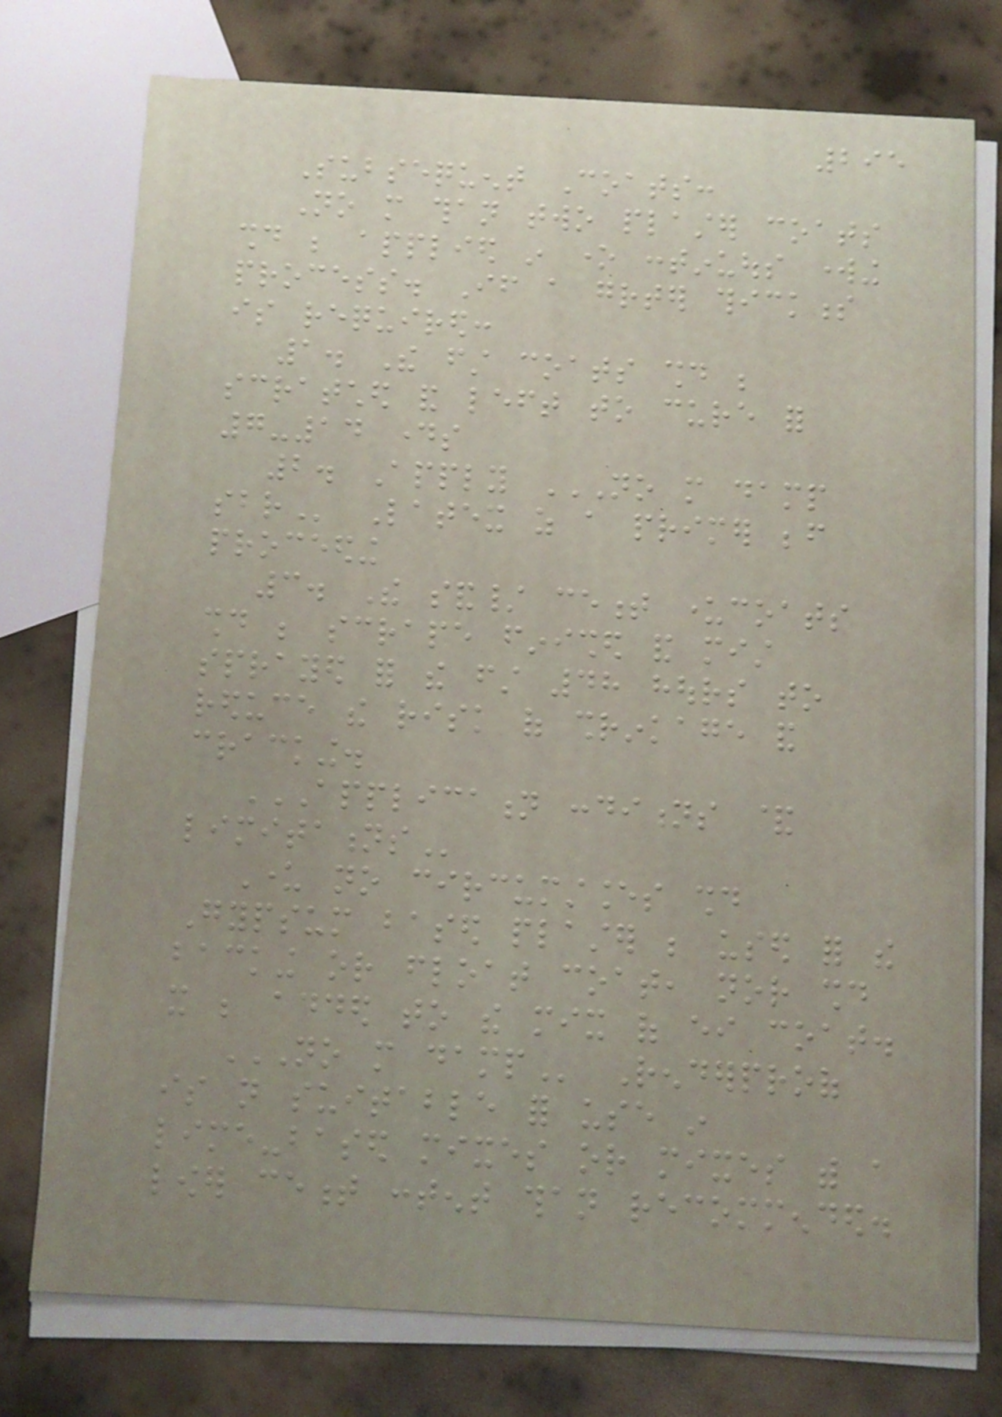295
Subsequent Coats:
No more than two plaster coats
should be applied in one continuous working
process. If a greater thickness
is required:
1. The first coats should be
scratched and left to cure for
7-14 days
2. Apply NO MORE DAMP
SBR Latex as a primer before
proceeding
3. The sand/ cement undercoats
should be scrape finished and mist
sprayed for the first 48 hours to
reduce the risk of shrinkage and
cracking.
APPLICATION CONDITIONS &
LIMITATIONS
Under no circumstances should
Gypsum based plaster be used for the
backing or float coat, nor should
it be added to the mix of either coat.
NO MORE DAMP Renderproof
is not suitable for use in
lime-based mixes or mixes with a
lower cement content than recommended.
